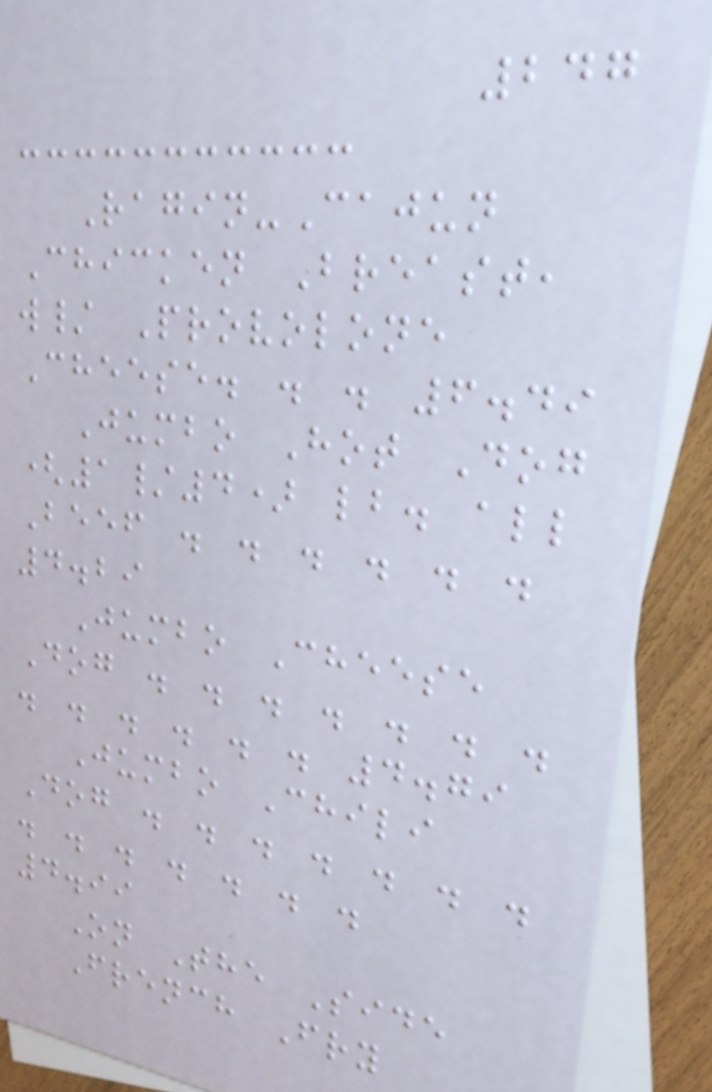247
Ragin-Cajun
Chicken Breast,
w/ Provolone
Cheese. . . 6.49
Jumbo Hot Dog
(1/4) lb. all
Beef . . . . . .
4.29
Jumbo Cheese
Dog . . . . . . .
. . . . . . 4.79
Jumbo Chili
Dog . . . . . . .
. . . . . . .
4.99
On The Side
French Fry
